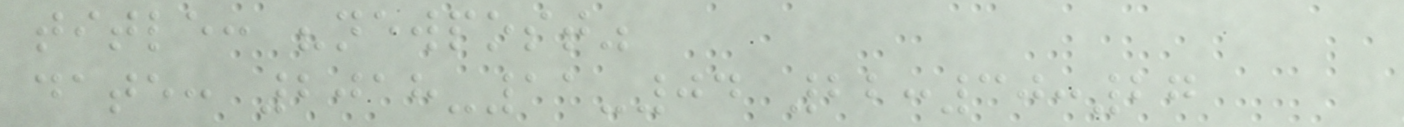title: "newpost"
date: 2018-11-04 22:30:27
